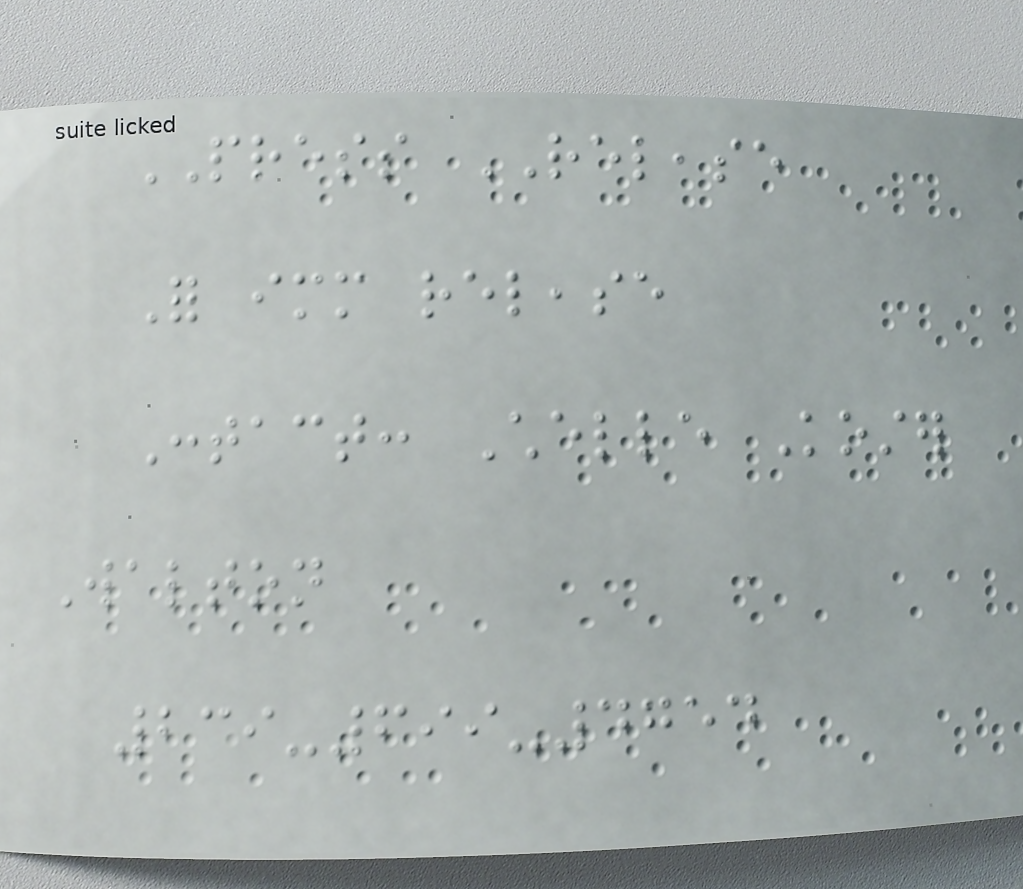PRESS RELEASE
For immediate release
Contact: Chelle Koster
Walton
239-699-4754
